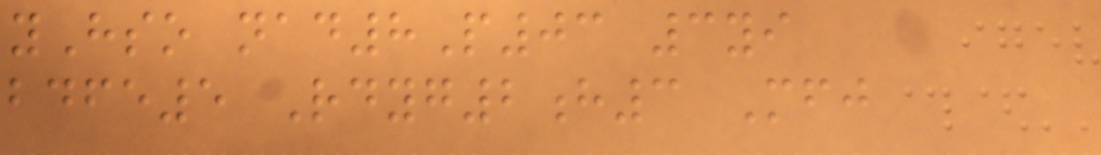yHso nad8P03 3yi
bdfe5 Rdyg2h3 Mfj
